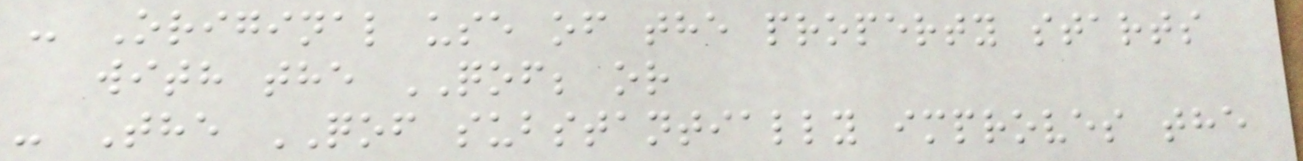- Original use of the property starts
with the QOF; or
- The QOF substantially improves the
